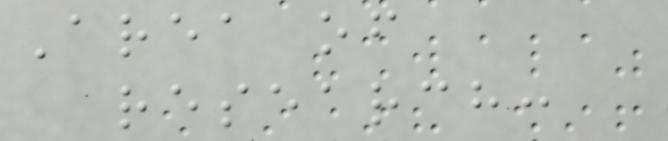Area of
research:
